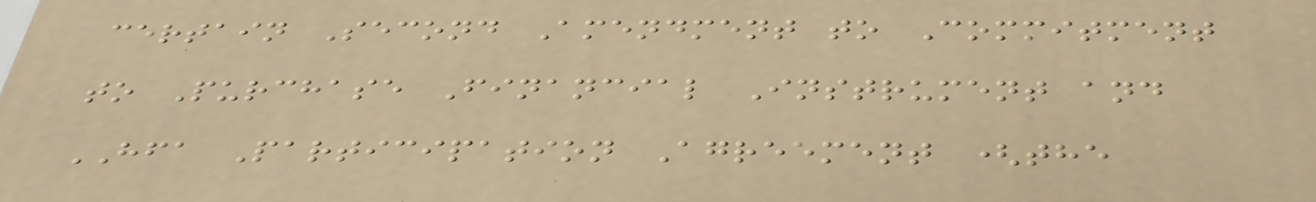certain Second Amendment to Commitment
to Purchase Financial Instrument and
HFA Participation Agreement (the
